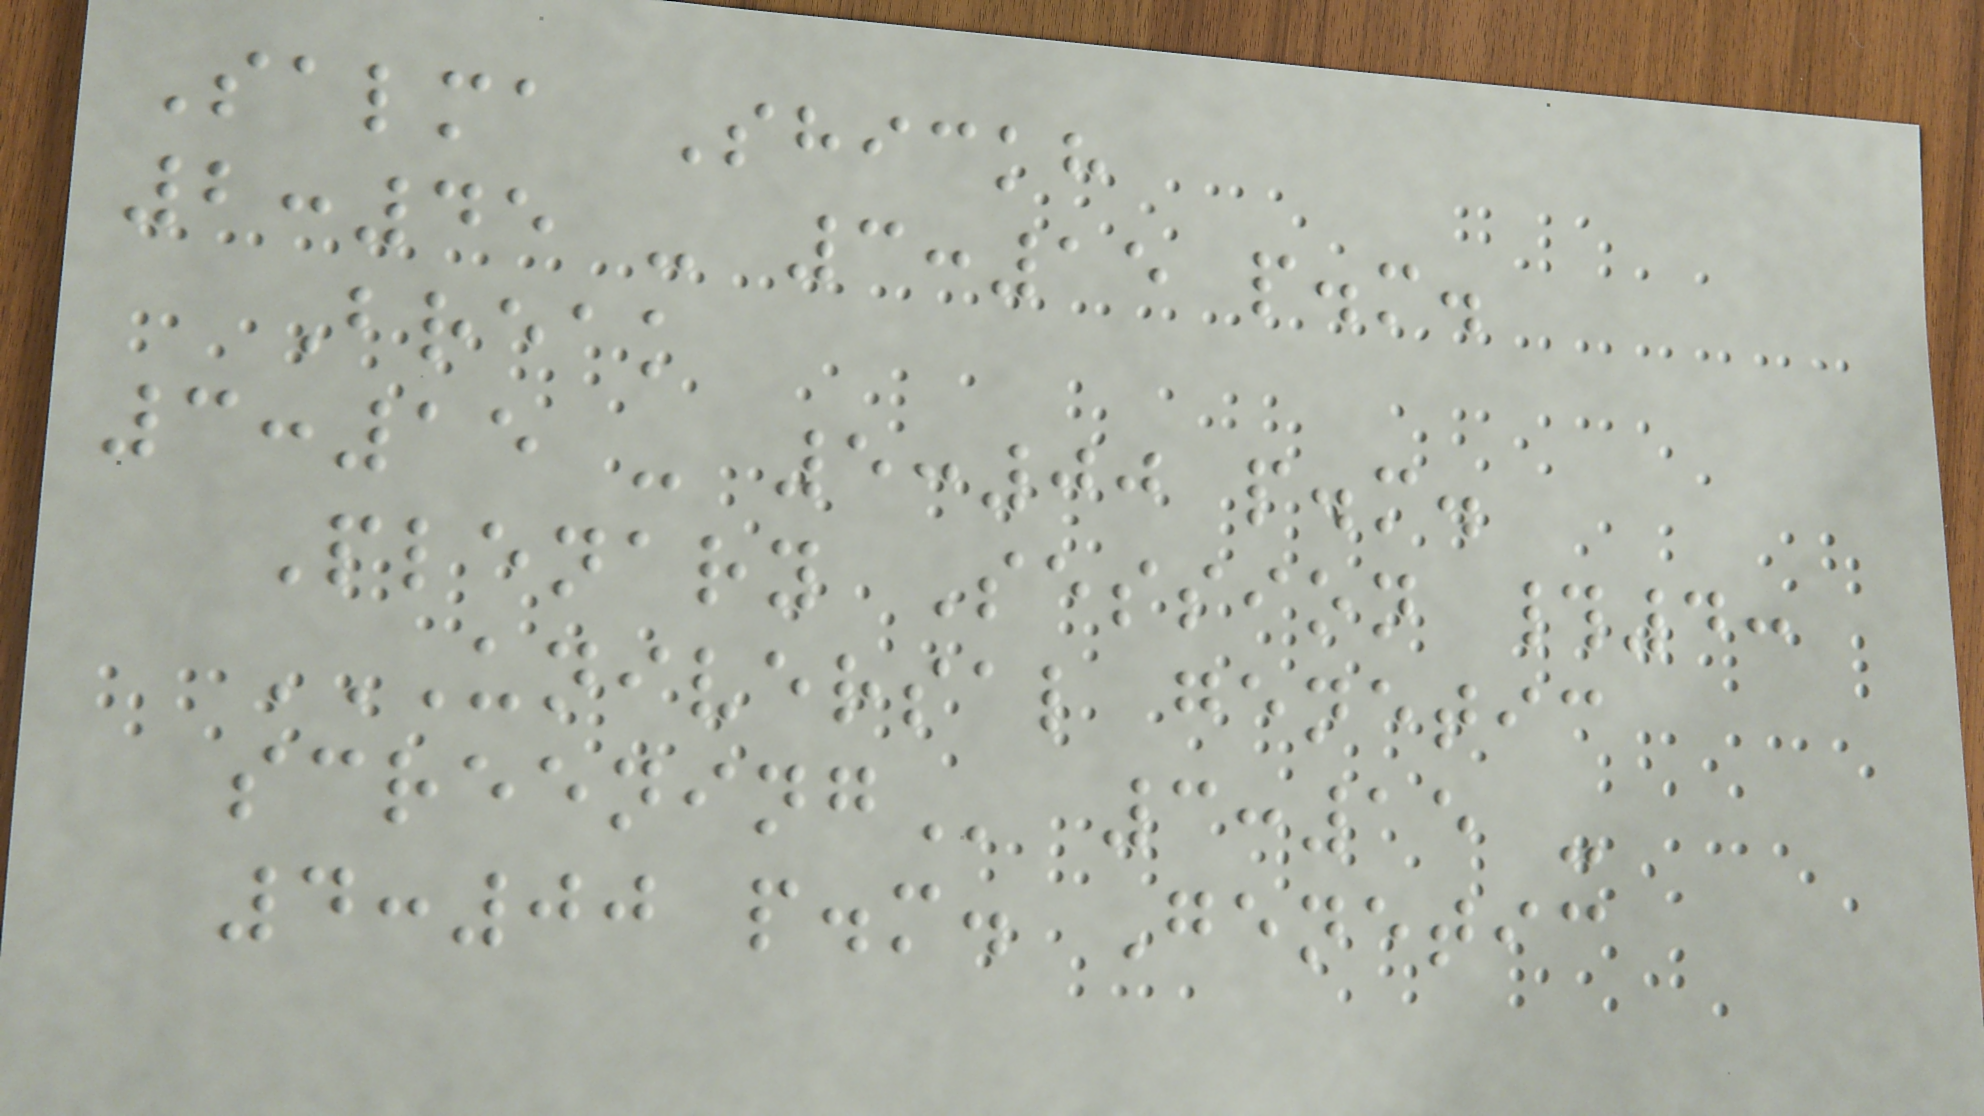Salma Shickh
2:45 - 3:15 p.m.
Break
3:15 - 5:00 p.m.
Plenary Session #4:
UNIVERSAL GENETIC
SCREENING 3:15 -
4:00 p.m. Genetic
